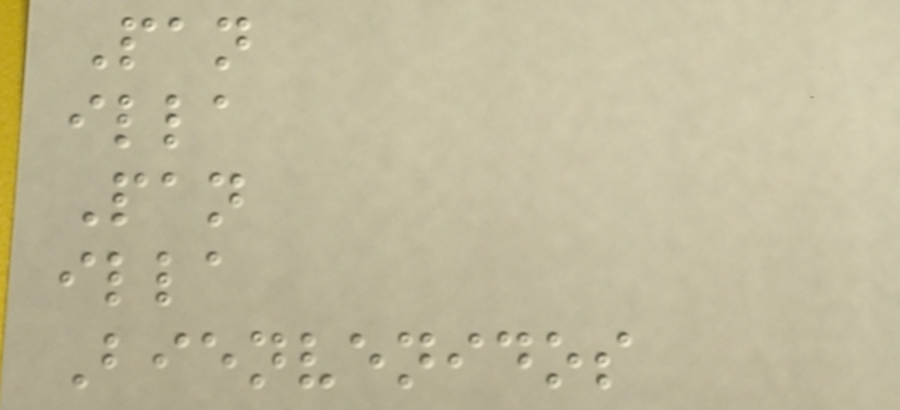Pan
illa
Pan
illa
Bienvenidos
